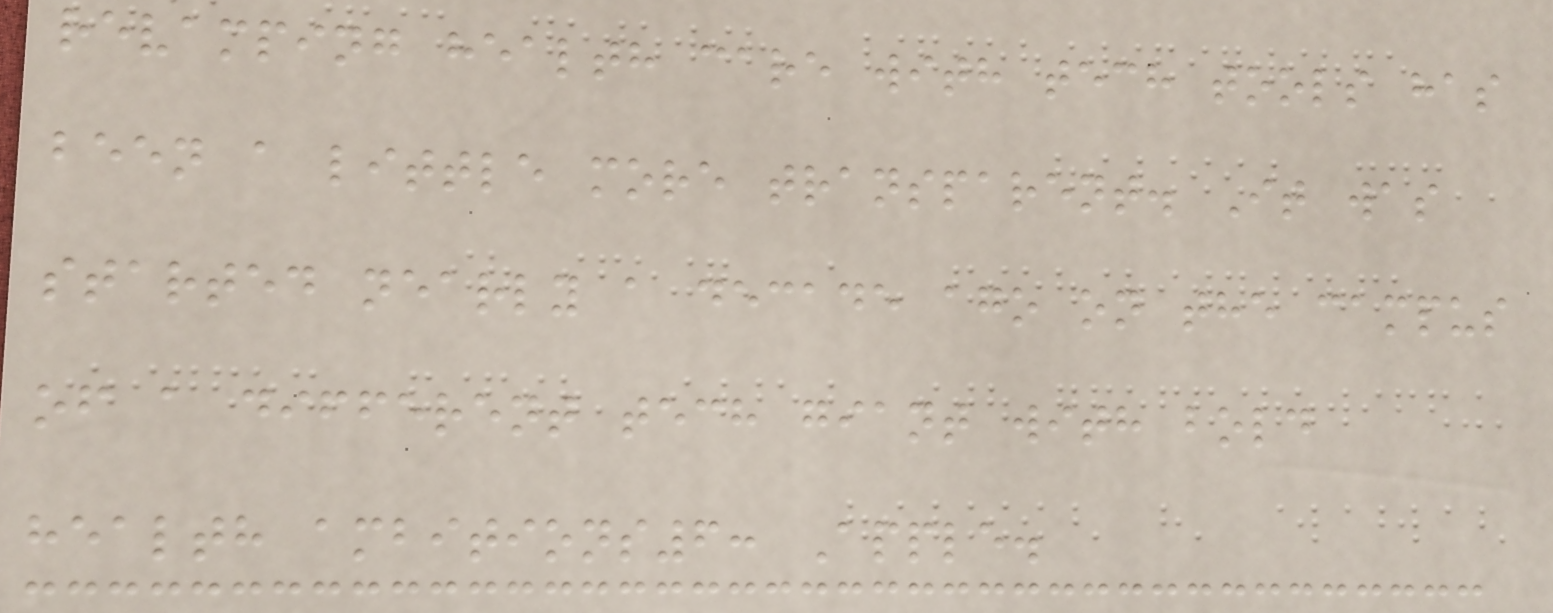revamping health care with tech tools has
been a little more transparent. It was
started nearly a decade ago on the campus
of a different tech giant with bold
health ambitions6: Apple.
